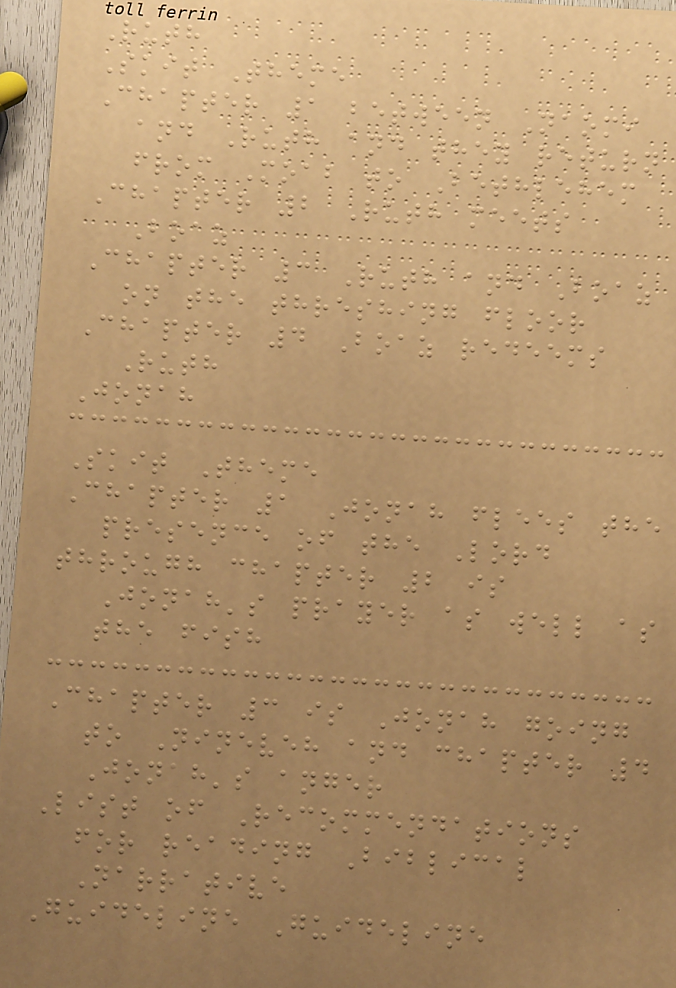Ruth
Skit Theme
Chapter 1 between Naomi
and Ruth and they return
from Moab to Bethlehem
Chapter 2 Ruth meets
Boaz
Chapter 3 Ruth and Boaz
on the threshing floor
Chapter 4 Boaz redeems
Ruth
Jonah
Skit Theme
Chapter 1 Jonah flees the
presence of the Lord
through chapter 2 is
Jonah's prayer as well as
the fish
Chapter 3 is Jonah going
to Nineveh and chapter 4
Jonah's anger
List of Recommendations
for reading Biblical
Narrative
Guideline Guideline
